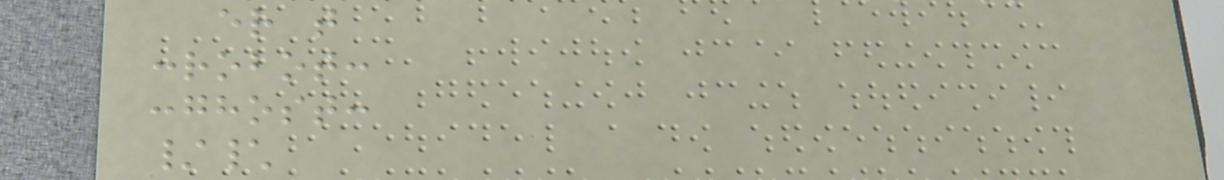er t
:robot:
:ghost:
/\
